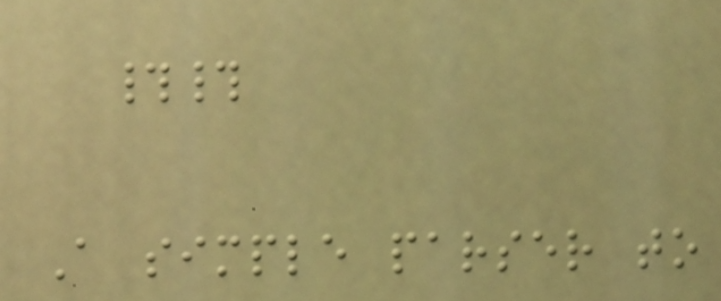##
A simple parser to
